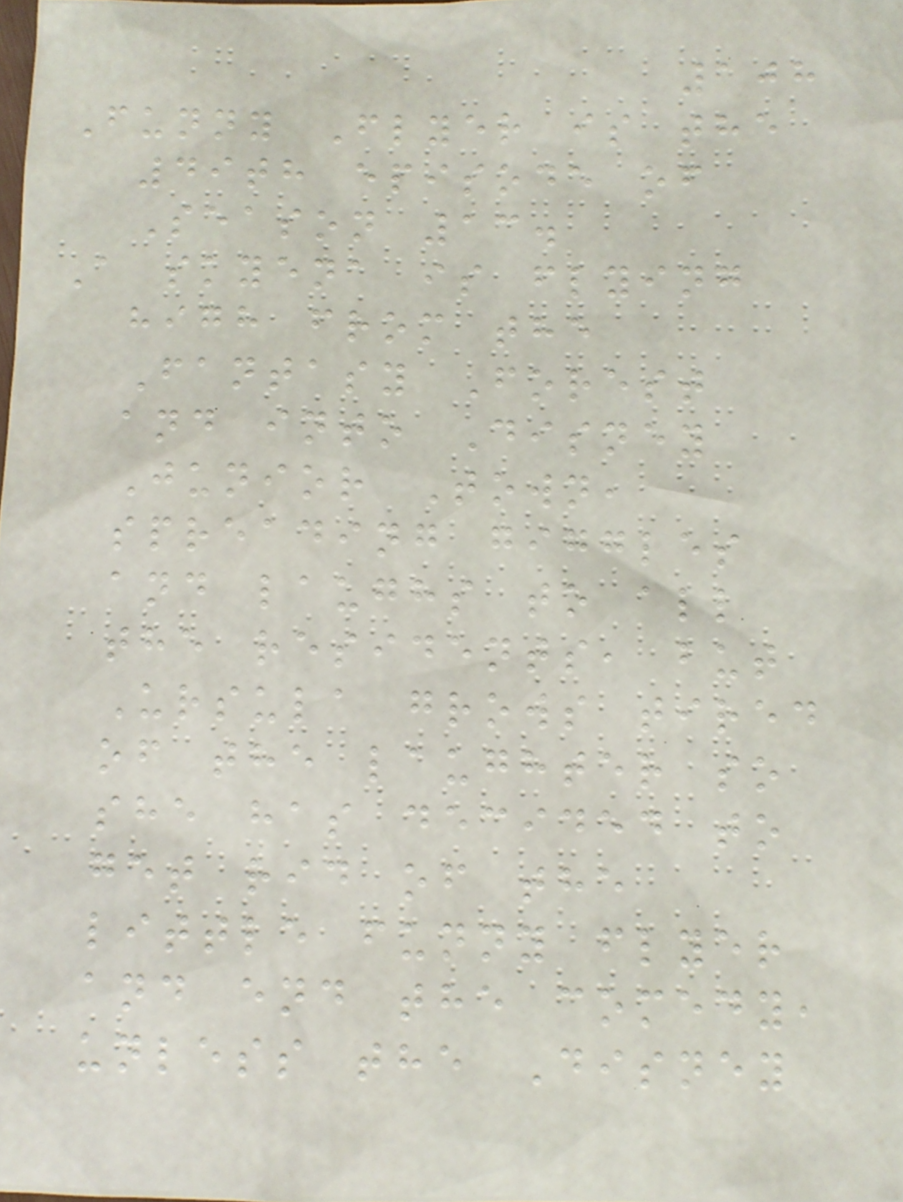108
Funny Flyer is the
49th episode of
Season 13.
A skyena is flying
high from the
Fantasy Forest
and into Disney
Junior Town,
spreading giggles
and laughs to all
the residents, but
Ursula grows tired
of the laughter so
she has decided to
get rid of the
little funny flyer
and end the comedy,
unless the Disney
